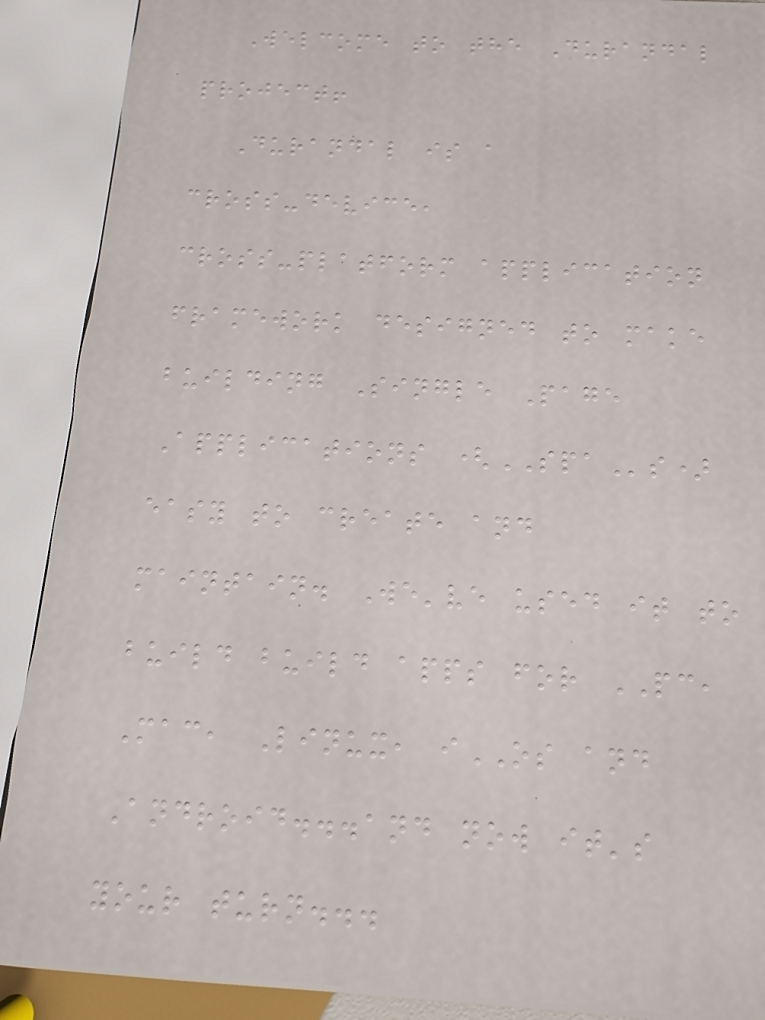Welcome to the Durandal
project!
Durandal is a
cross-device,
cross-platform application
framework designed to make
building Single Page
Applications (SPAs)
easy to create and
maintain. We've used it to
build build apps for PC,
Mac, Linux, iOS and
Android...and now it's
your turn...
